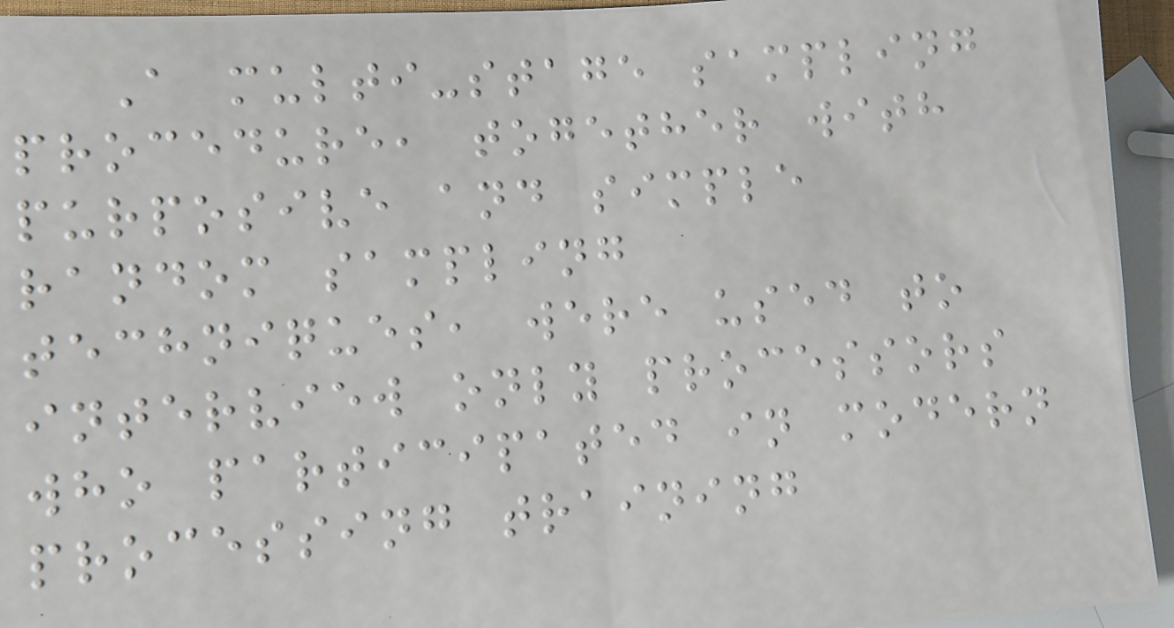A multi-stage sampling
procedure, together with
purposive and simple
random sampling
techniques, were used to
interview only processors
who participated in modern
processing training
